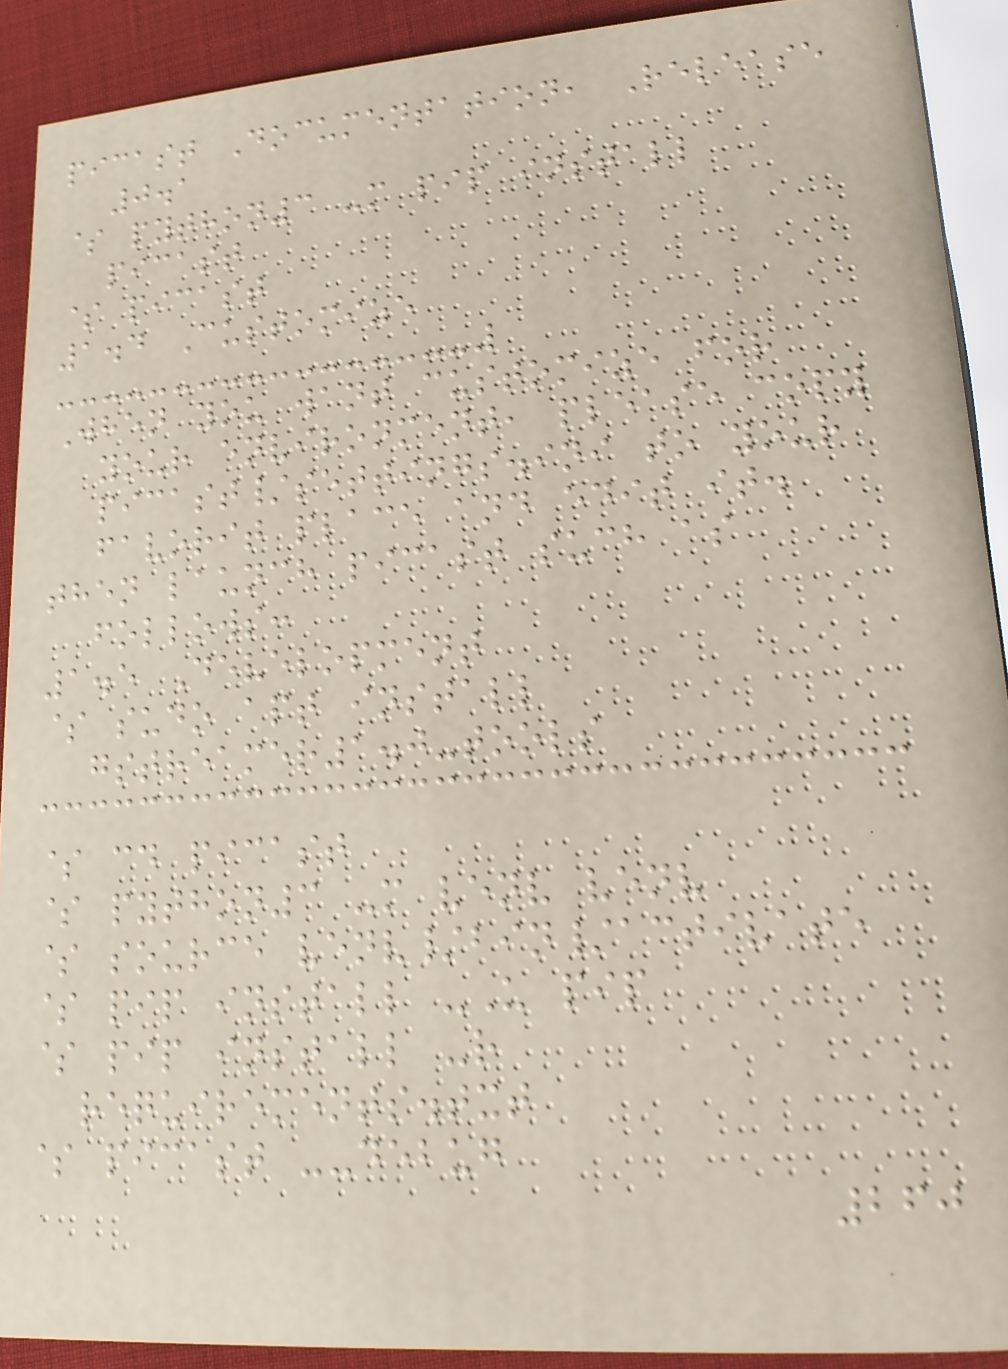picast Documentation, Release
0.1
$ python3 -m pip install
picast
$ picast
1.4 Customize
When you want customize for
your environment, please copy
picast/settings.ini to your
favorit place and edit it.
then launch picast such as
follows:
1.5 Development
$ sudo apt install
gstreamer1.0-tools
$ cd picast
$ python3 -m venv venv
$ source venv/bin/activate
$ pip install -U pip
$ pip install -r
requirements.txt
$ picast --debug
260
